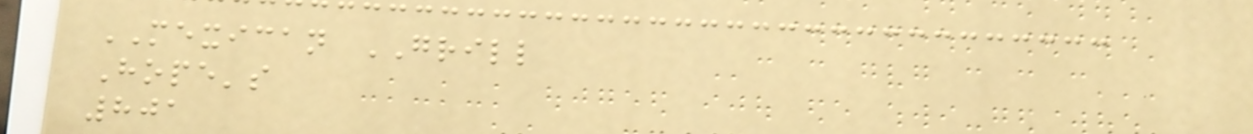MEXICAN GRILL
Hope's
801
